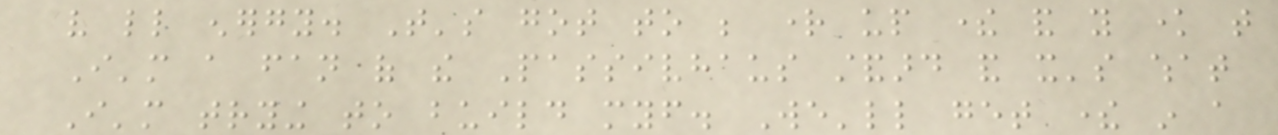very little energy. That's got to be right up there and you know that
I'm a fan of the Passivhaus standard and it's what
I'm trying to build myself. We'll get there in a
